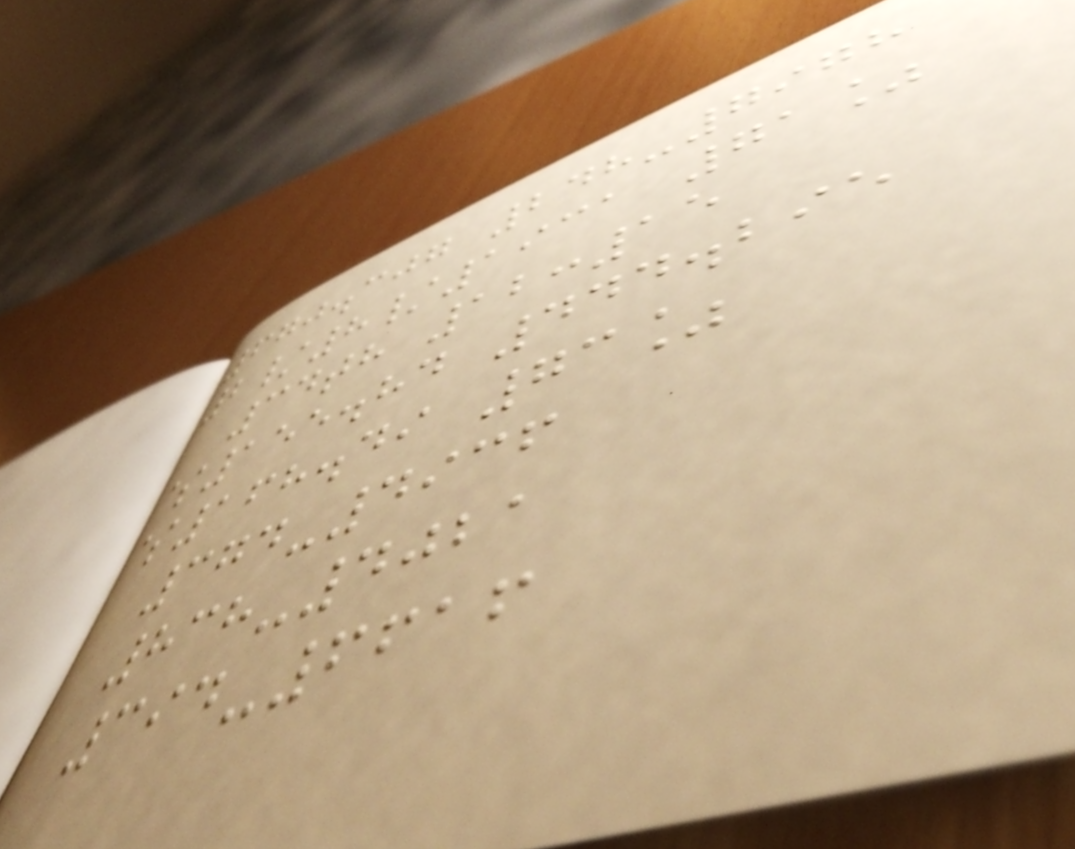670.307 248-7978
2/8/1931 71%
34th 12:15
$155.84 444.295
$168.49 73%
374-4936
838-4021
394-6616
